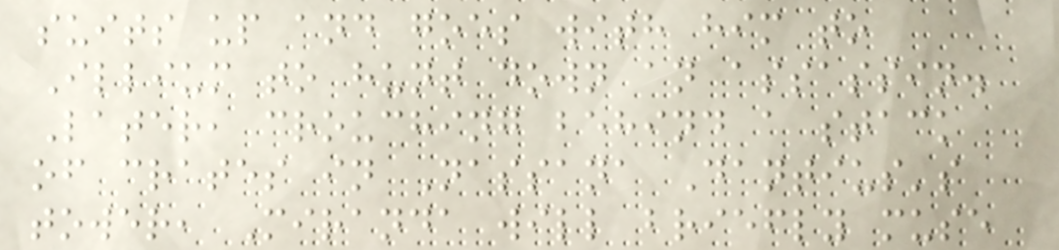suits up and goes with him to
Illium to hunt down an assassin.
Later, crouching behind a stack
of crates in Nassana Dantius's
tower, Miranda will briefly muse
